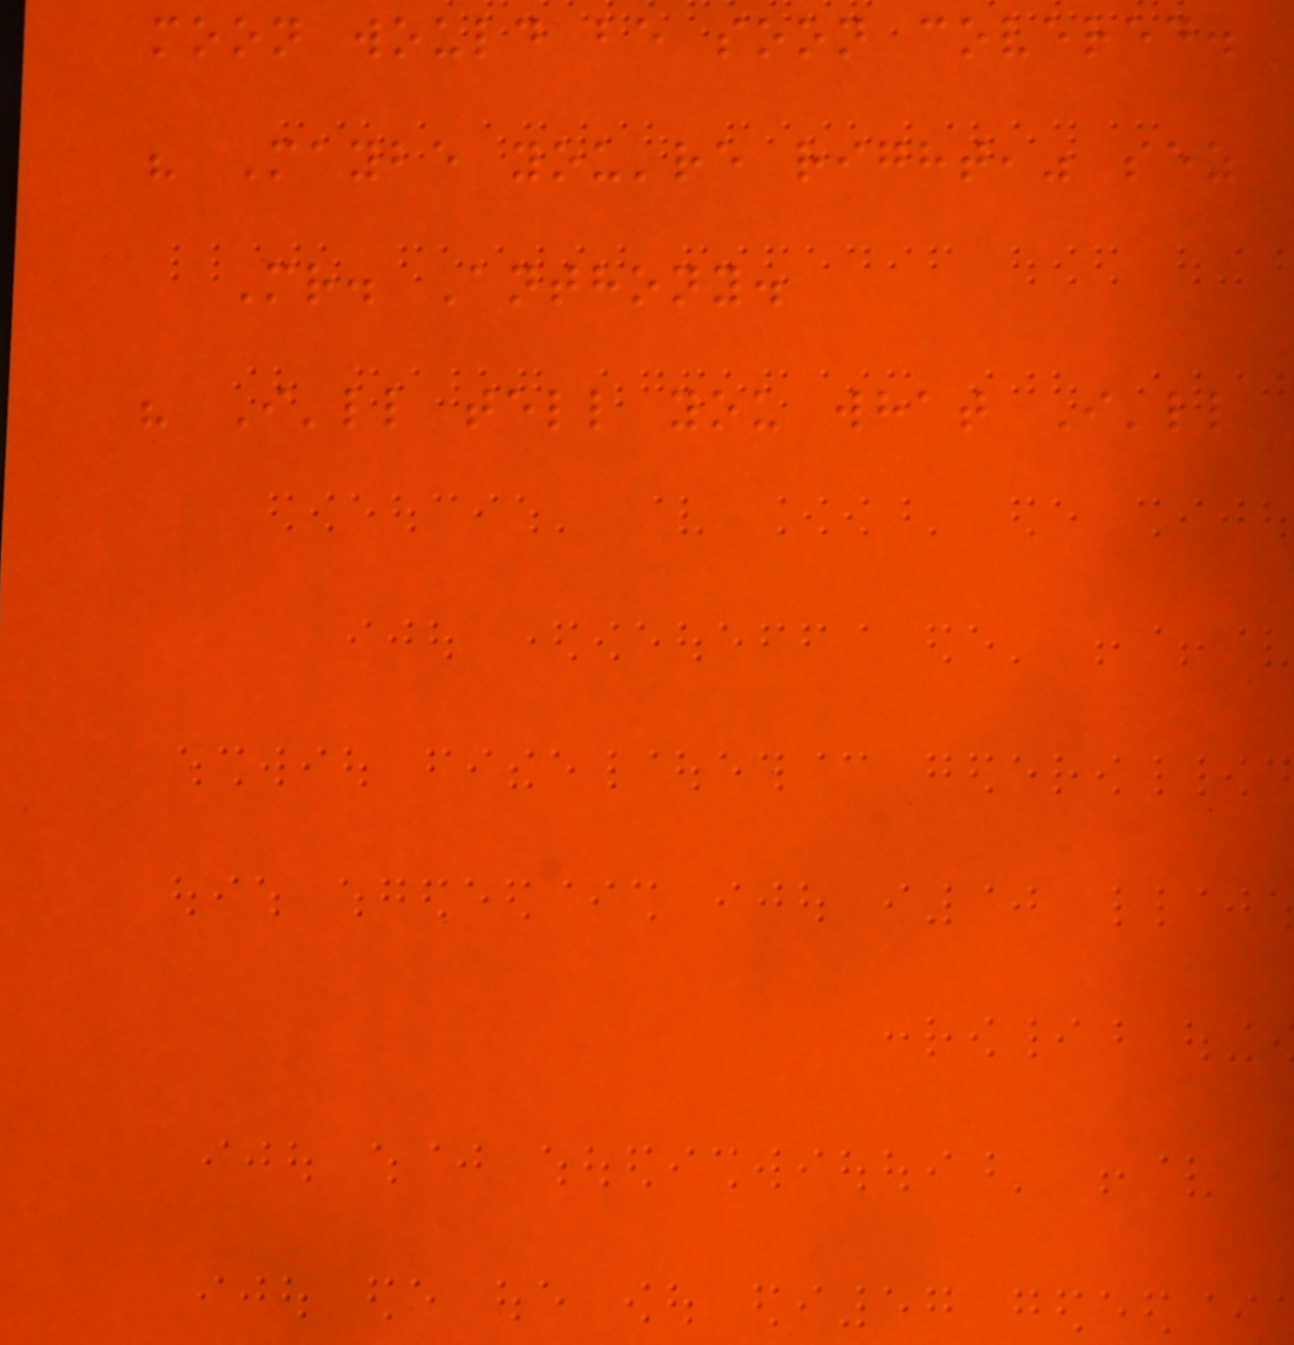moon would be soon covered.
" Maybe you're right," sez
Mr. Anthony.
" I'll tell you what I'll
